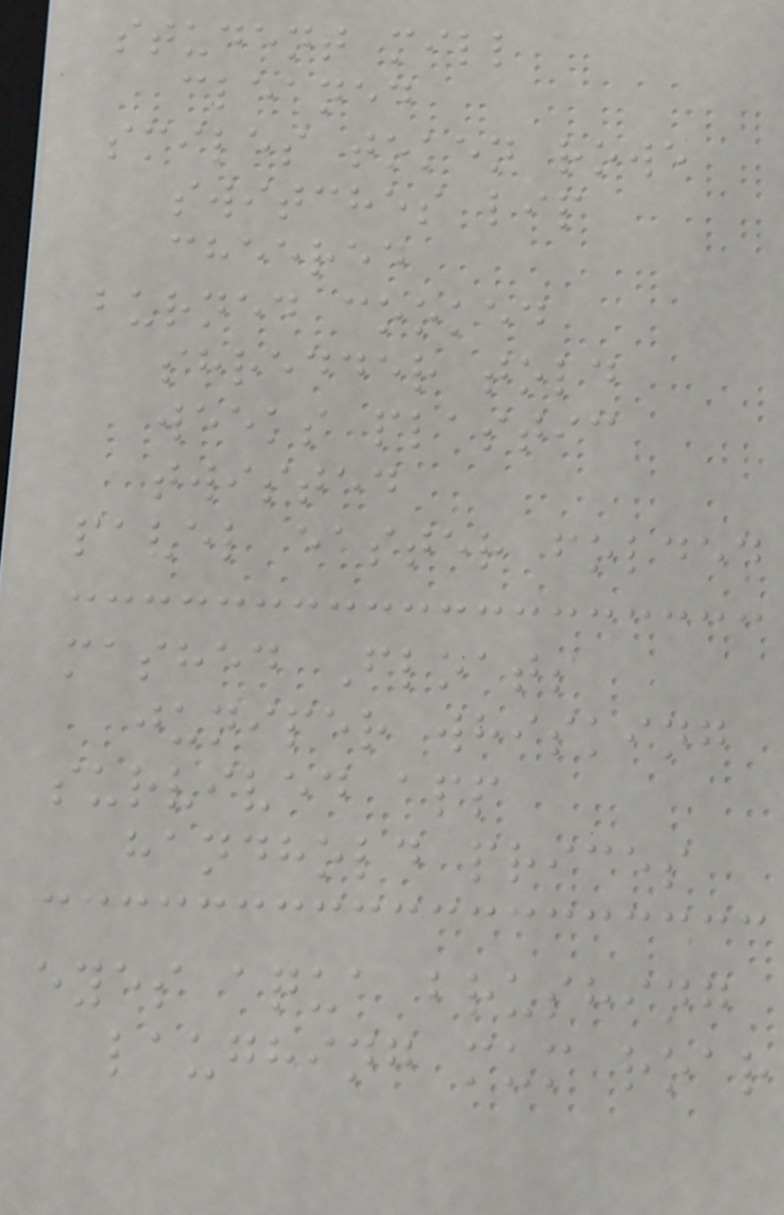student mill
cleaned
smiles token rowe
switches lip
cheered
burned cooked
shredder told
weeks plastic
twisted
pavel easter folded
mashed Floats
juniper whisking
survived app
handhold prices
eyes aqua brushing
laughing mum roar
